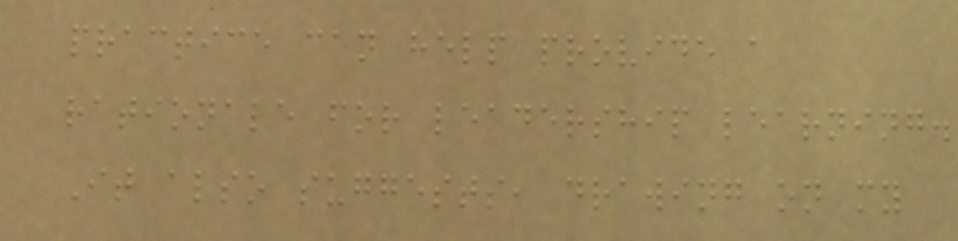practice can help provide a
rationale for leadership learning.
It also suggests, drawing on my
